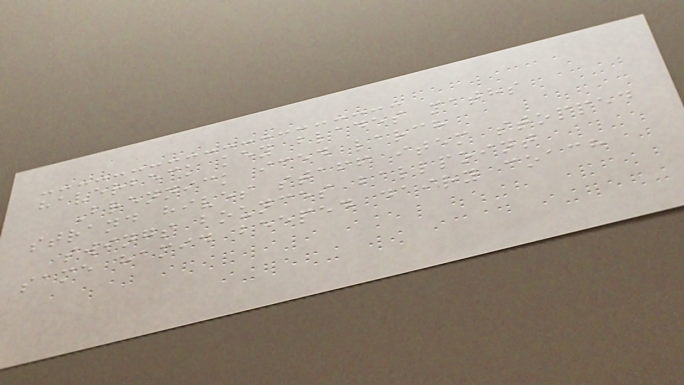haverbeck key blades maths
Brennick iced larch
strand hives staff item stopped
swings bounces ballpoint
same hamid beeped dairy coach
